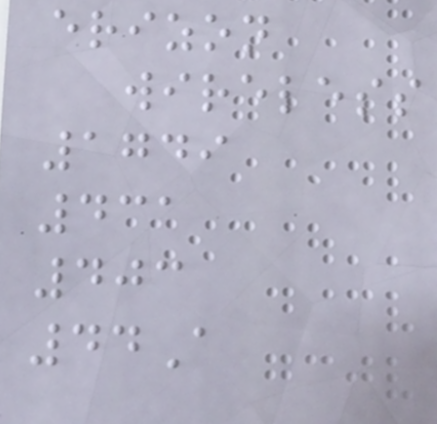erizon
wireless
1749
431
403
44A
